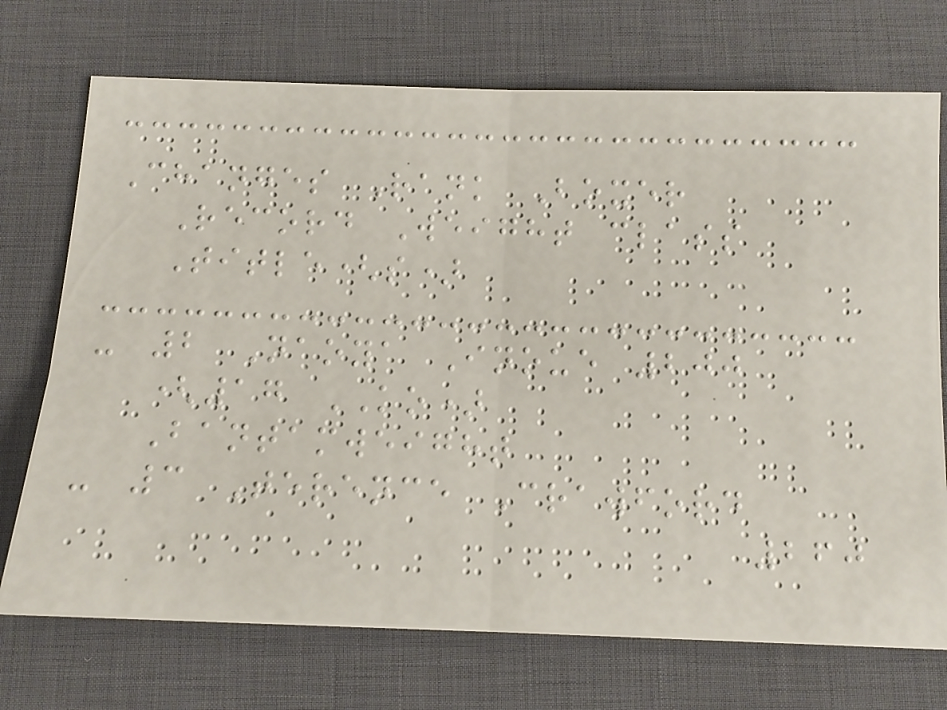Changes Rank Boxer
Record Weight class
Title(s)
- 2 Naoya Inoue 200
(17 KO)
Bantamweight
- 3 Terence Crawford
260
